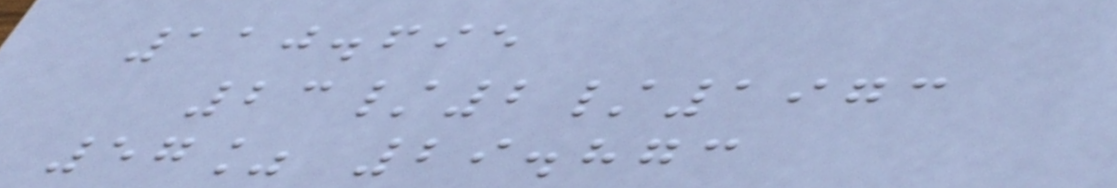110.695
23/2/1973
57% 29.873
